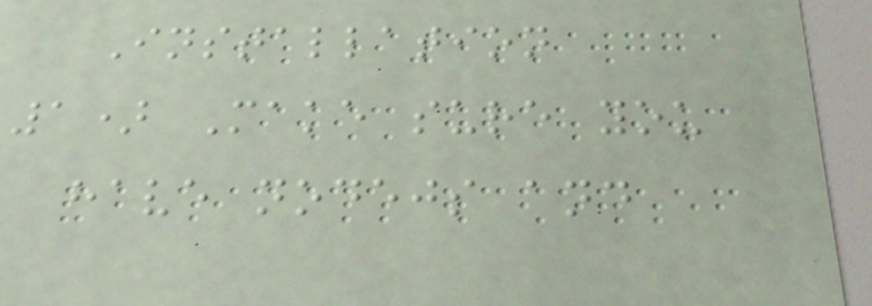Installation
1) Make sure you
have nodejs and
